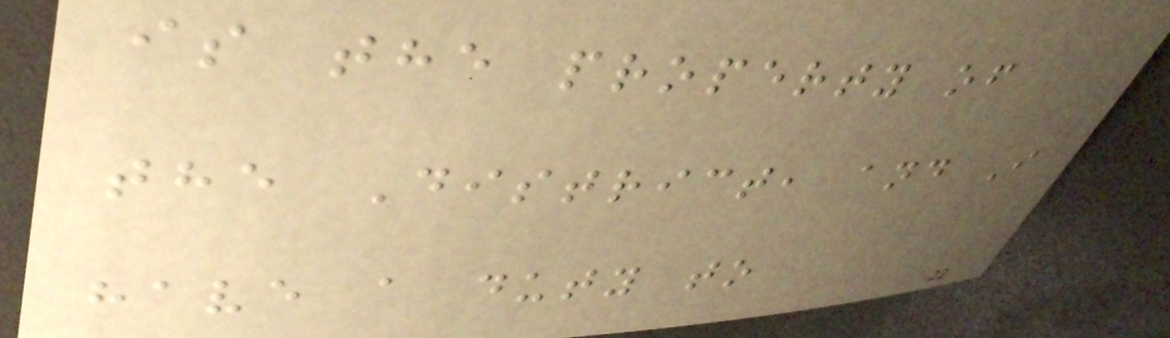is the property of
the District, and I
have a duty to
